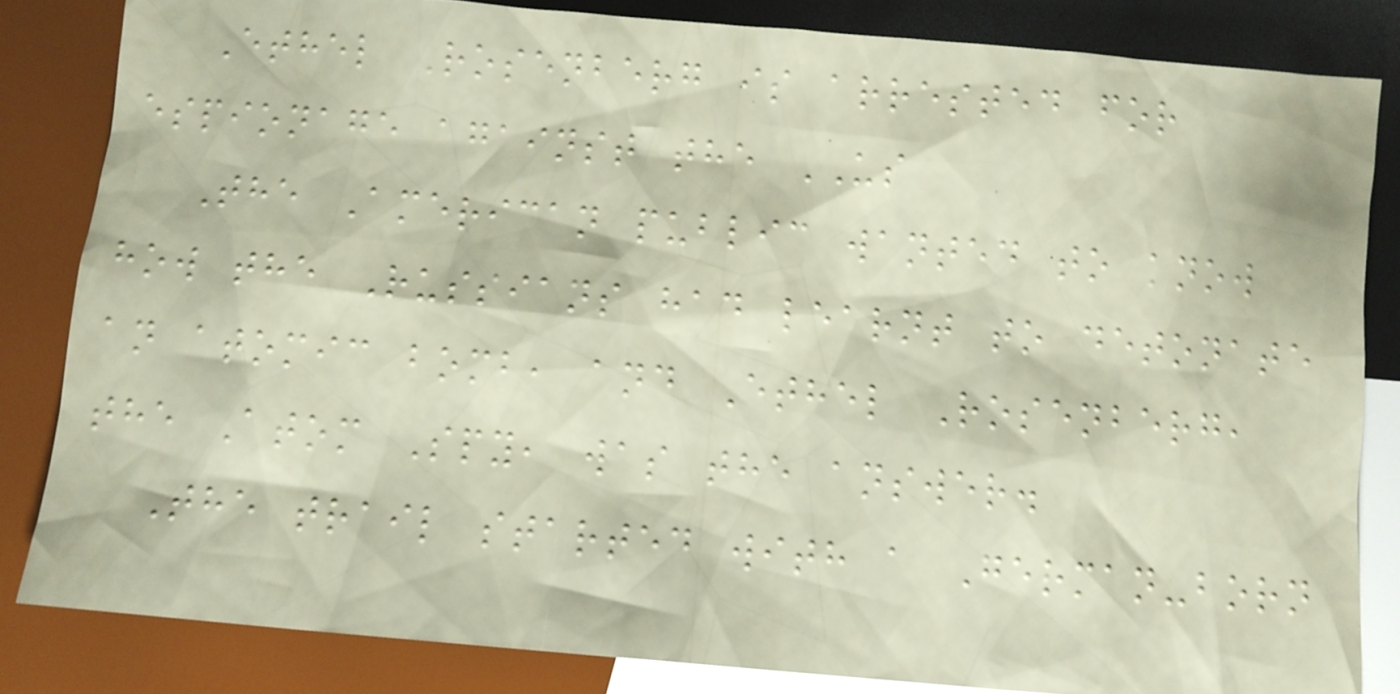Ethel Rosenberg is arrested for
espionage against the US
The American public wanted to know
how the Russians had learnt to detonate
an atomic bomb, and Ethel Rosenberg,
the Atom Spy, was the answer.
The trail started with a German-born
